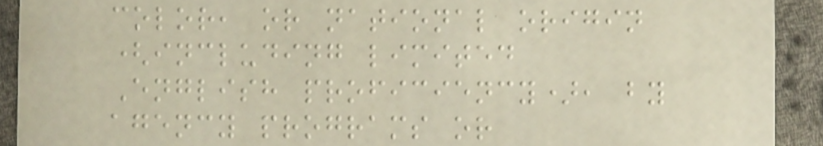color, or national origin
(including limited
English proficiency), by
agency programs or
